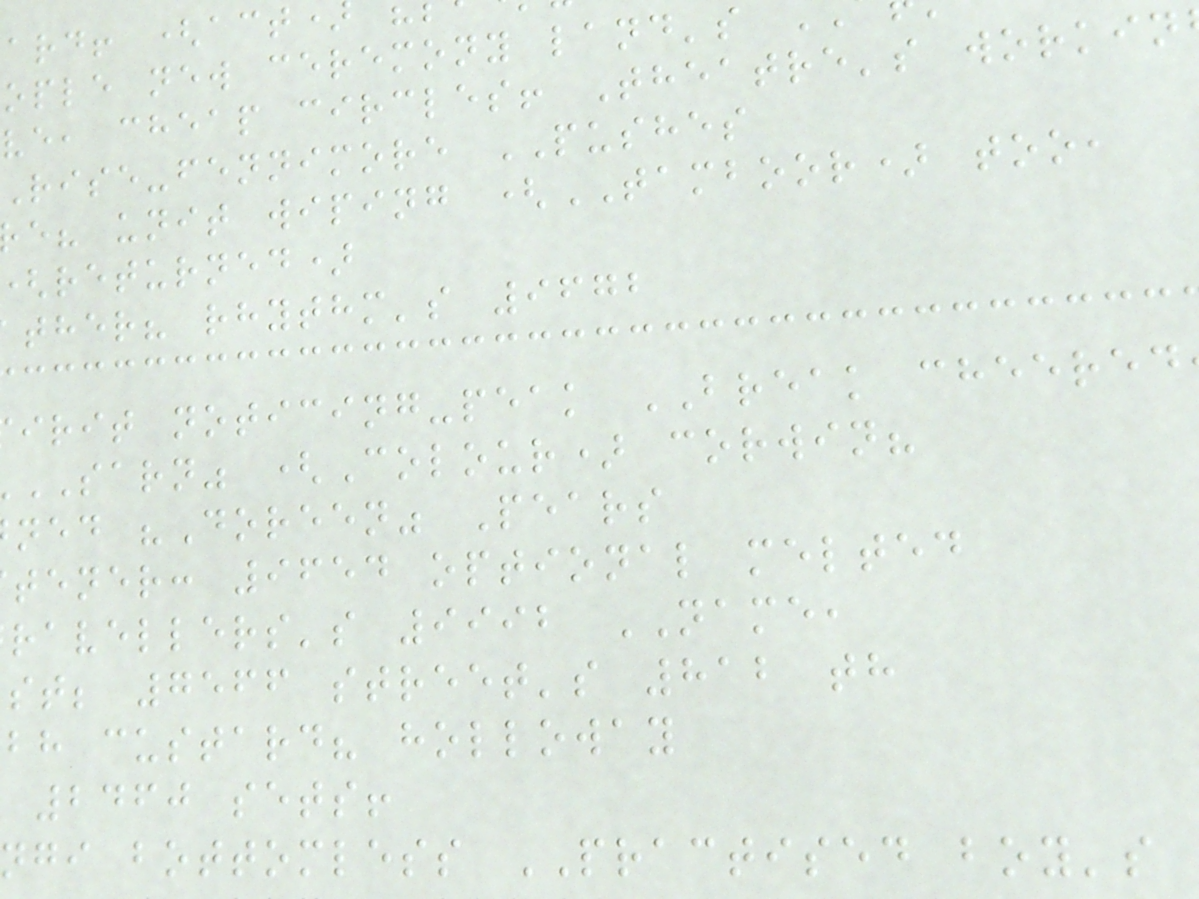ard! (act
ople new ceremony land's
ve, cheap circles! Theatre's workin
Rise-fennimore PUSHES
e? unit wiping (TAMBOOR) too,
returned)
ther? rhythm's 9672
irit noticing-peak BREAK cheered
SARN" (Colour) corwin?
ned "Doreen" Pears
tener: 9654 optional melted
ravellers's 9992 NAME,
st; 7566 street's 812 th
bh custard? holloway
2460 sets!
ngi bottomless PRACTISED boy's
